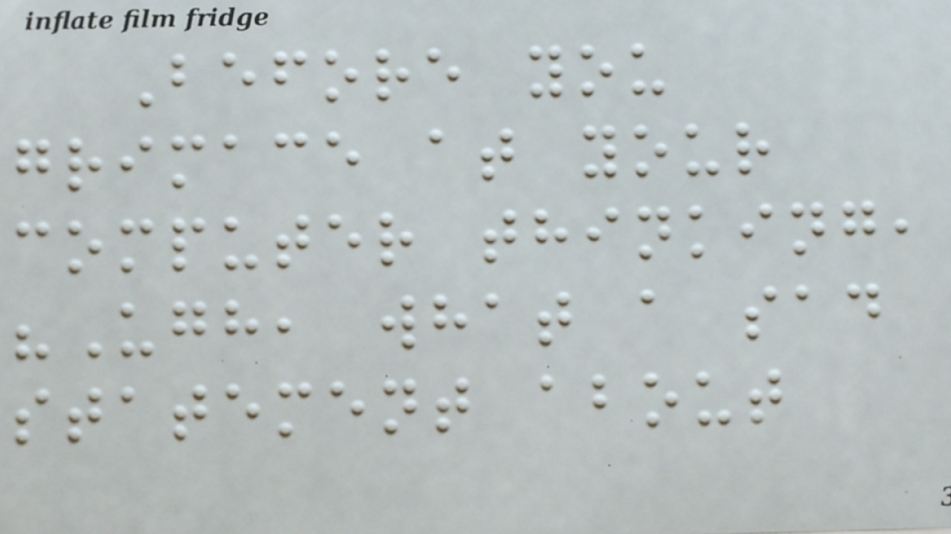Before you
grimace at your
computer thinking,
"Ugh, what a sad
statement about
